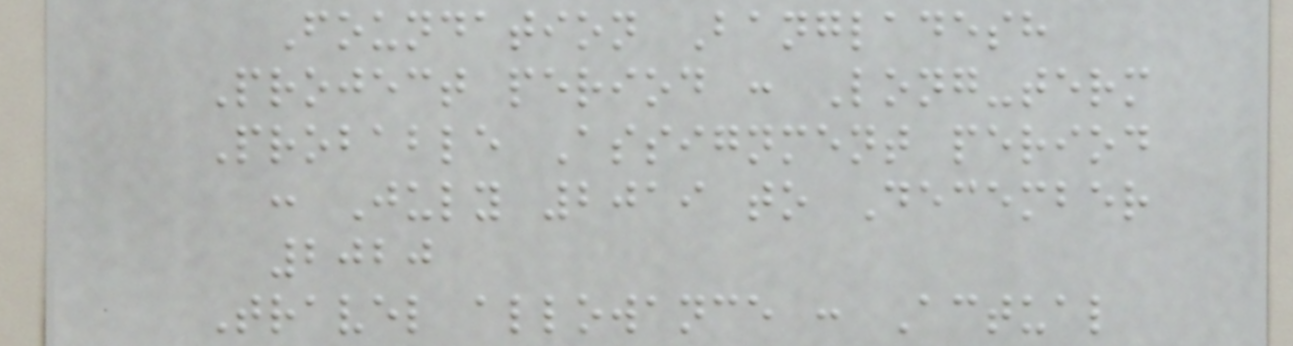Foundation Bangladesh
Project period : Long-term
Probable Assignment period
: July 2019 to December
2020
Travel allowance : Actual
